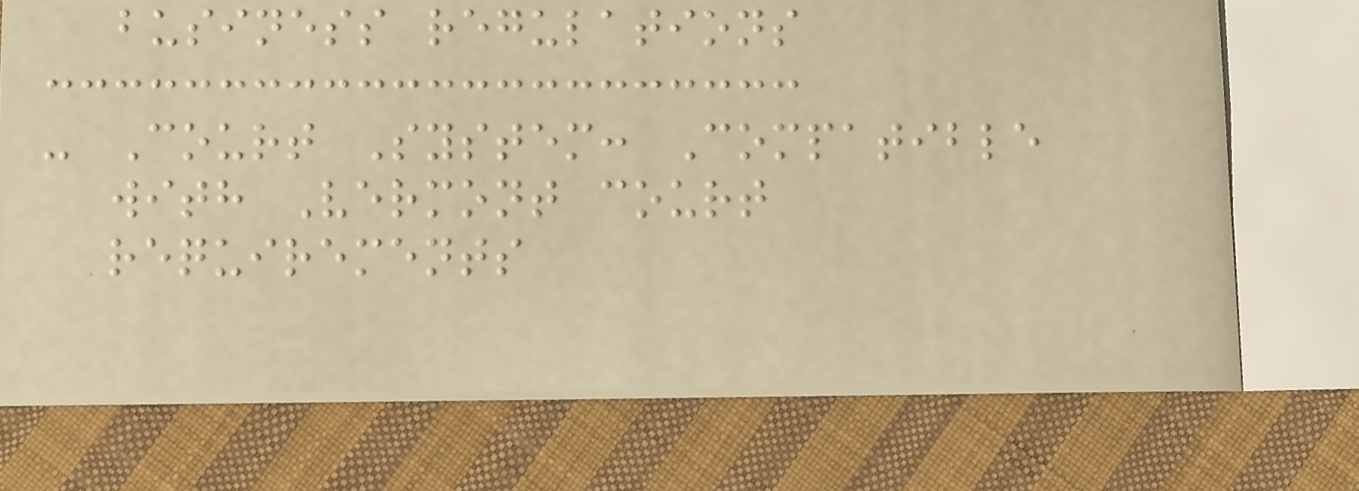business regulations
- Court System: Compatible
with Vermont court
requirements
